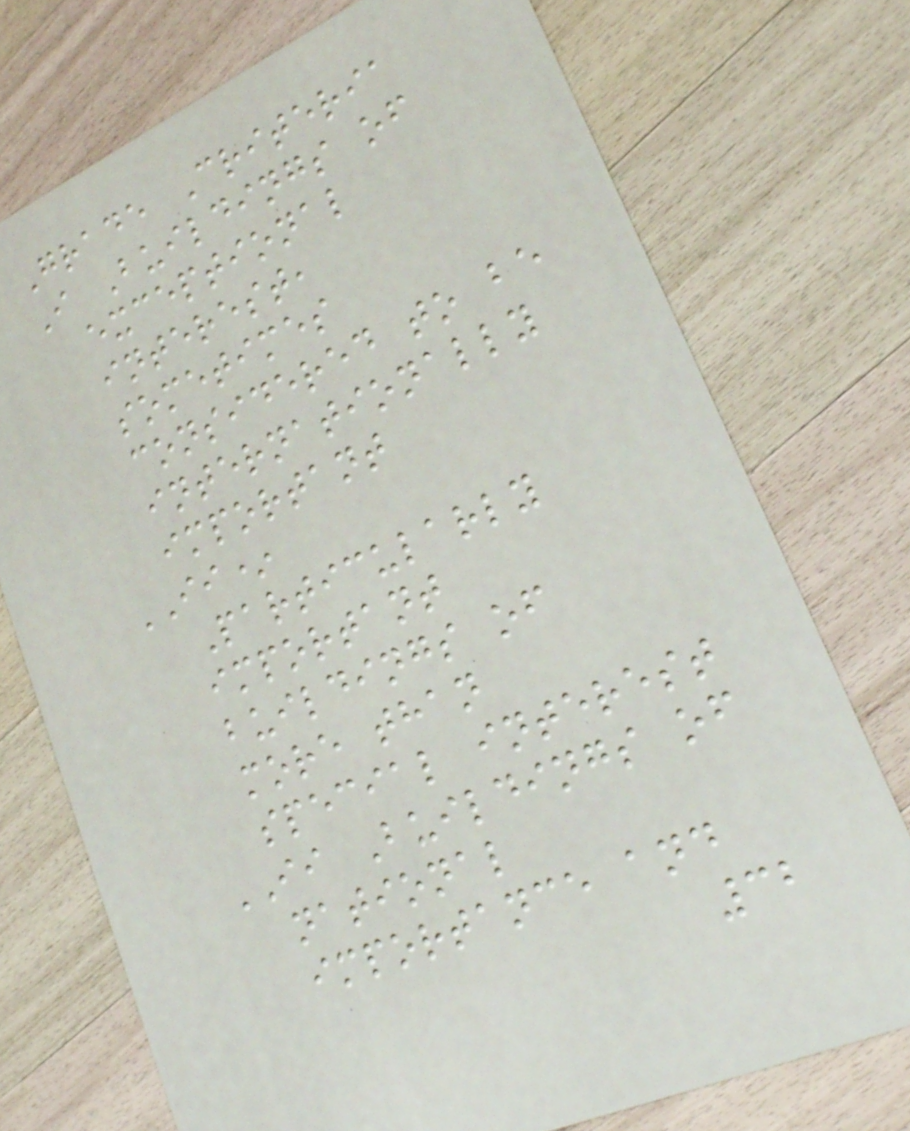Grade Criteria
I Buildings of
exceptional
interest,
sometimes
considered to be
internationally
important
II*
Particularly
important
buildings of
more than
special interest
II Buildings of
national
importance and
32
